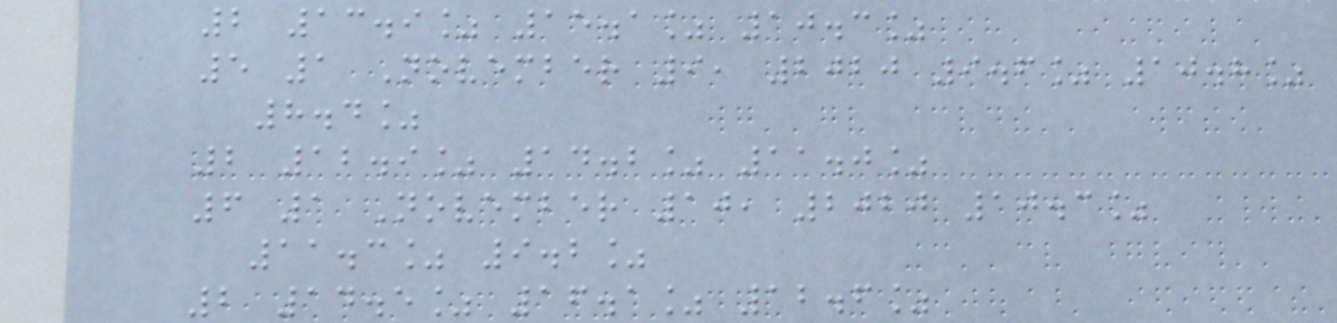2 13.9% 15.1% 10.3%
5 1 November 9, 2020 9.6% 10.8%
8.4%
2 12.9% 14.2% 11.0%
6 1 November 10, 2020 10.3%
11.3% 9.2%
2 14.5% 16.1% 12.6%
